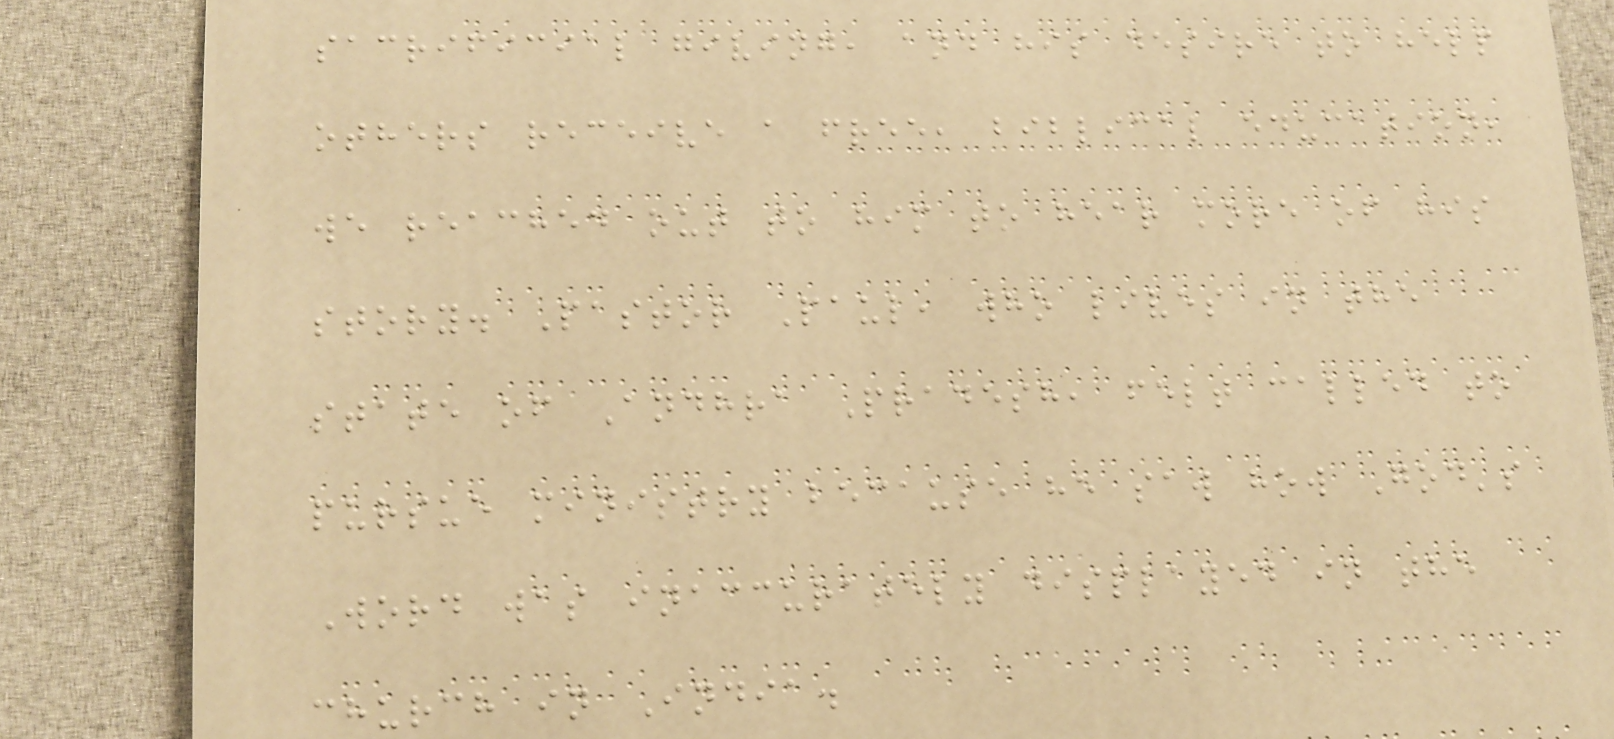sacrificial giving, and his desire to help
others receive a free, biblical education,
we reached out to him to hear more of his
story. Pastor Paul, who lives in the
state of Andhra Pradesh, felt called to
pursue ministry because he saw how God's
Word was inaccurately displayed in the
church in India.
